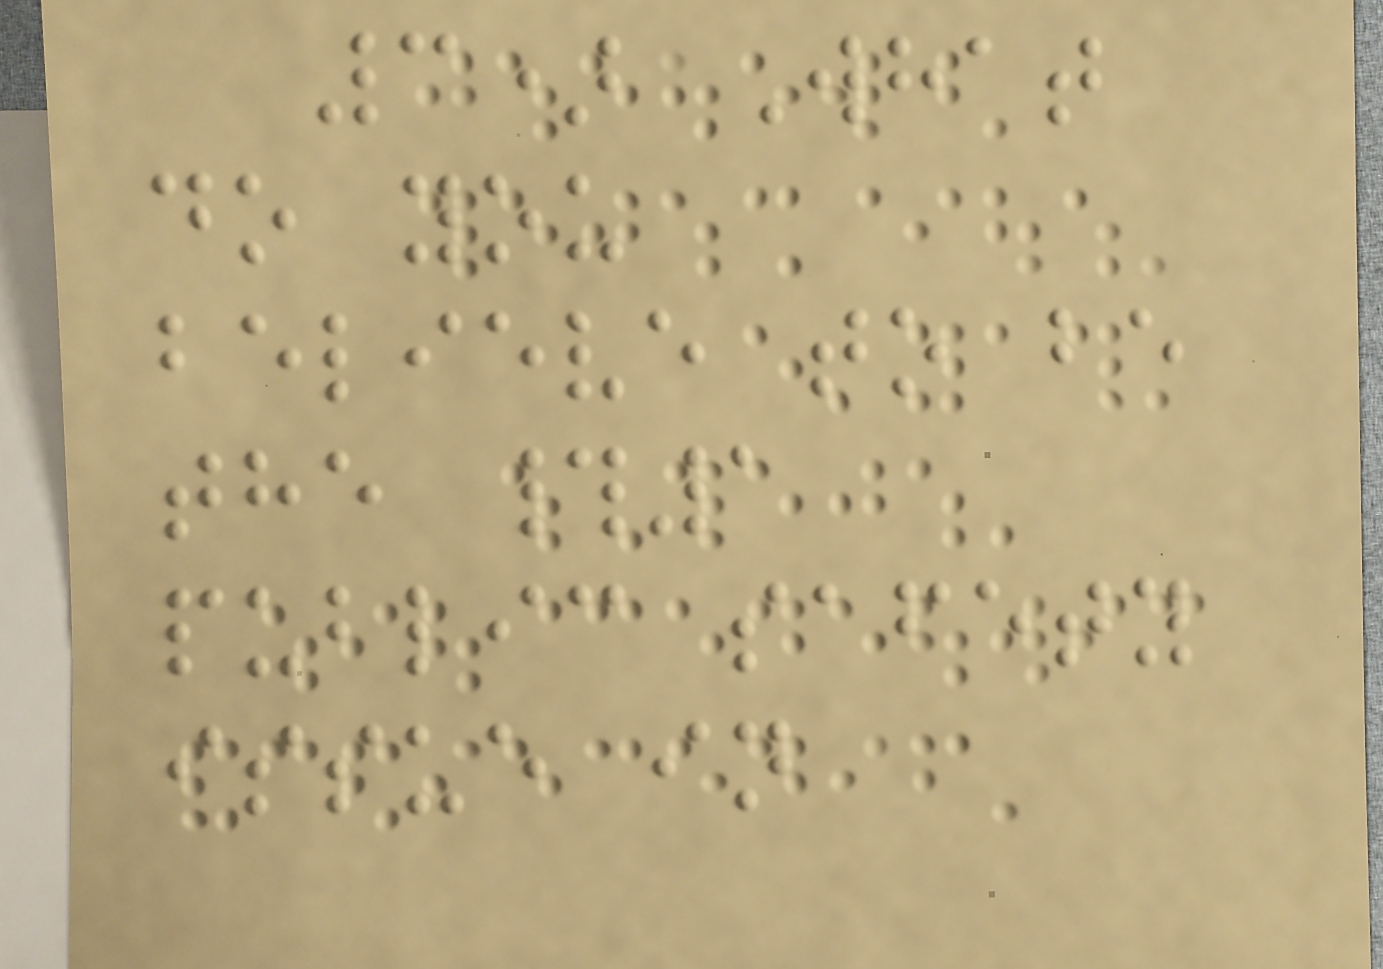3) What
do you
believe to be
the #1
public safety
issue in
